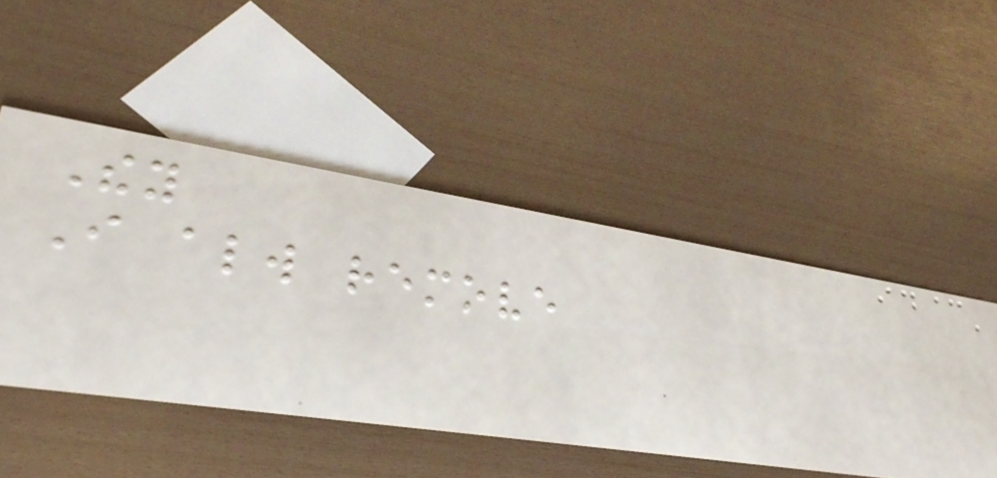They
I always remove
